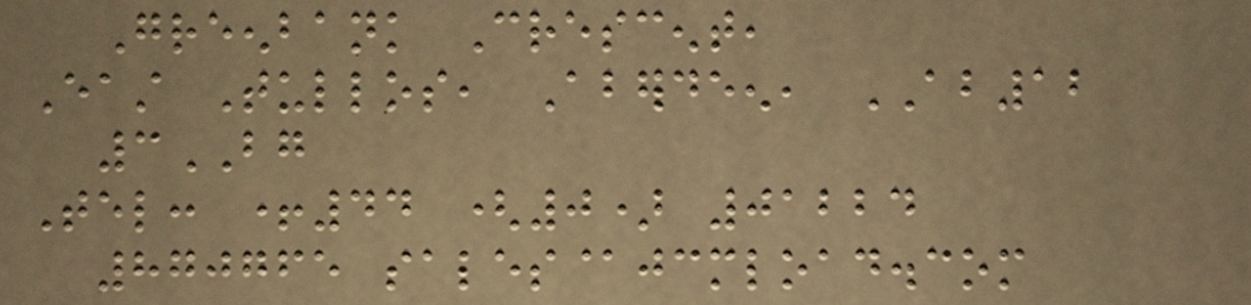Greenbank Crescent,
East Tullos, Aberdeen, AB12
3BG
Tel: +44 (0) 01224
870765 sales@jcmload.com
